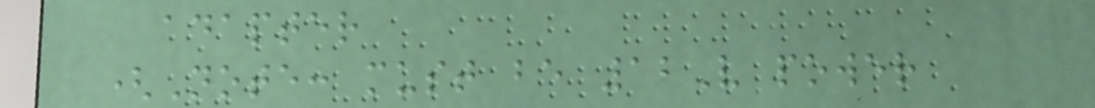adapter
(Note: must be 12V power
